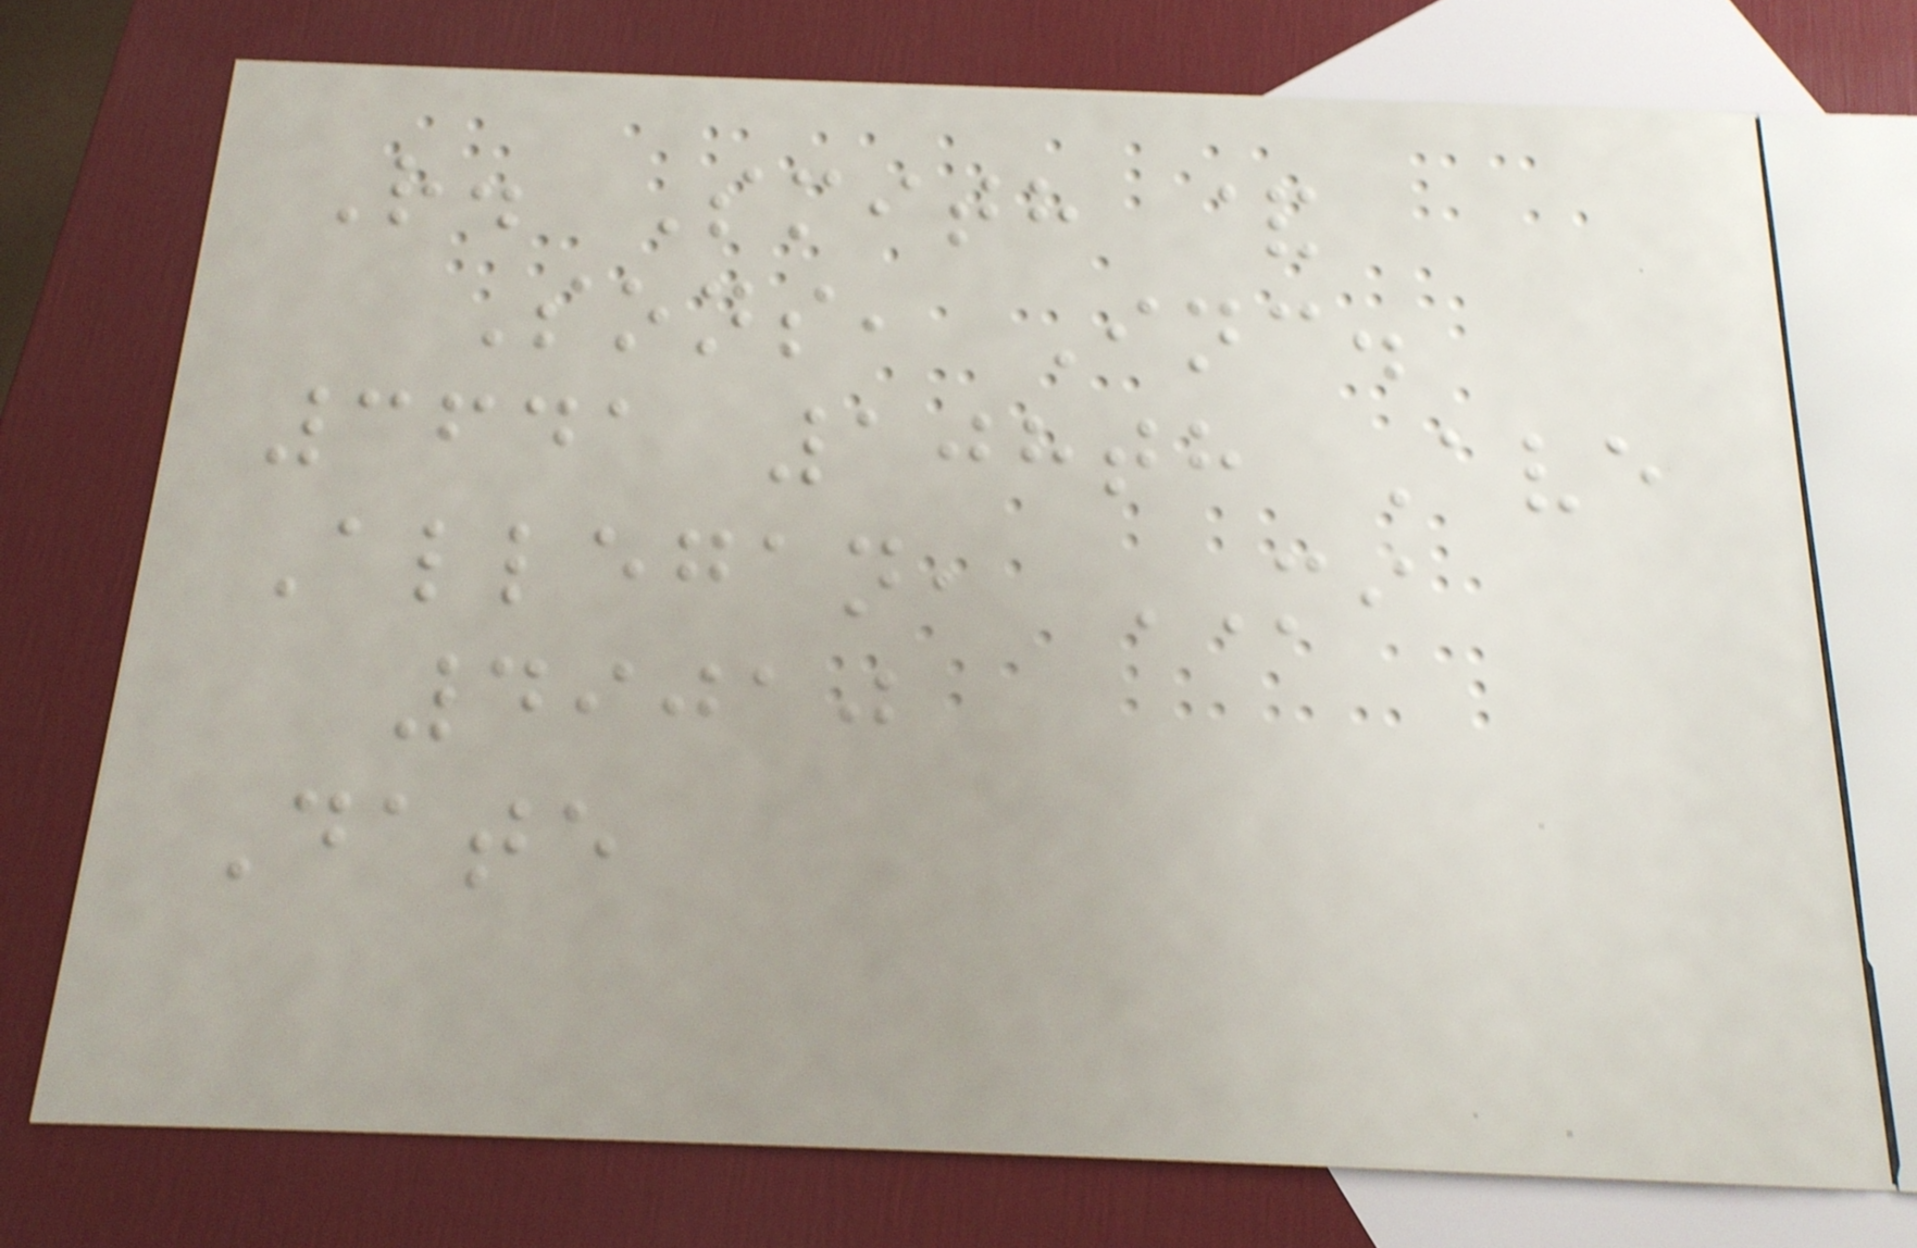R. Smith &
Sons, Inc.
3641 108th Ave
Allegan, MI
49010
Date
